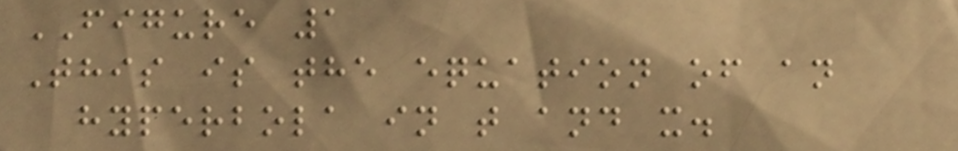FIGURE 1
This is the equation of an
hyperbola in t and x.
